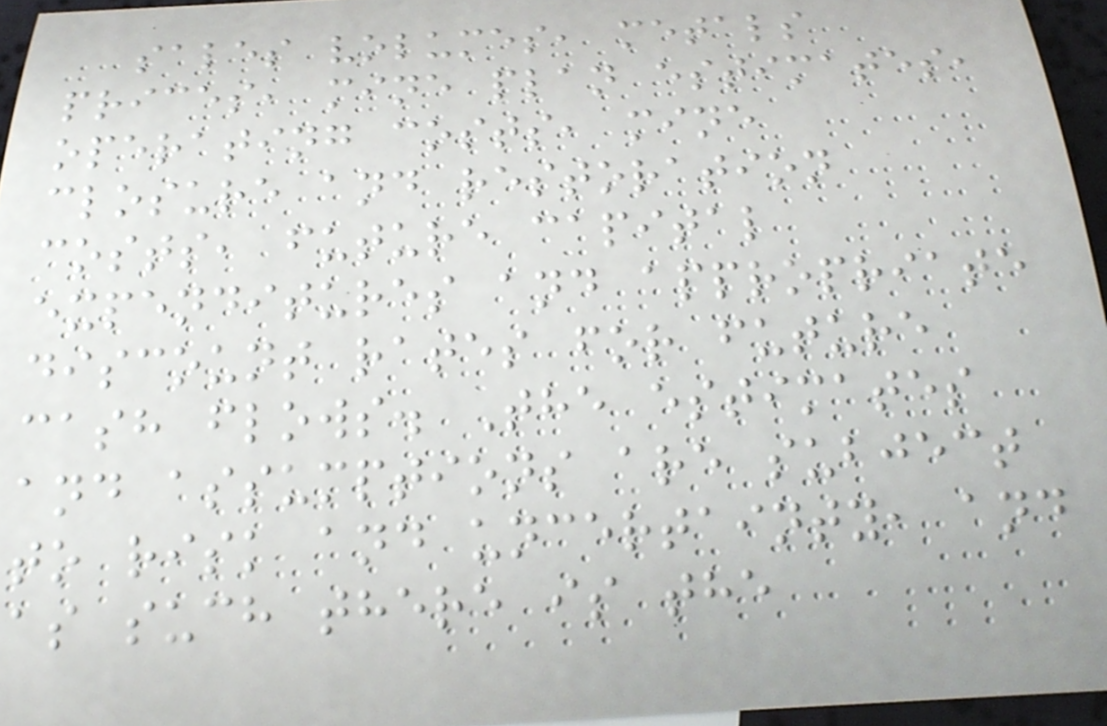sales volumes, metals
prices, mine plan estimates,
operating costs, mine
closure and restoration
costs, future capital
expenditures and appropriate
discount rates for future
cash flows. The estimates
and assumptions are subject
to risk and uncertainty, and
as such there is the
